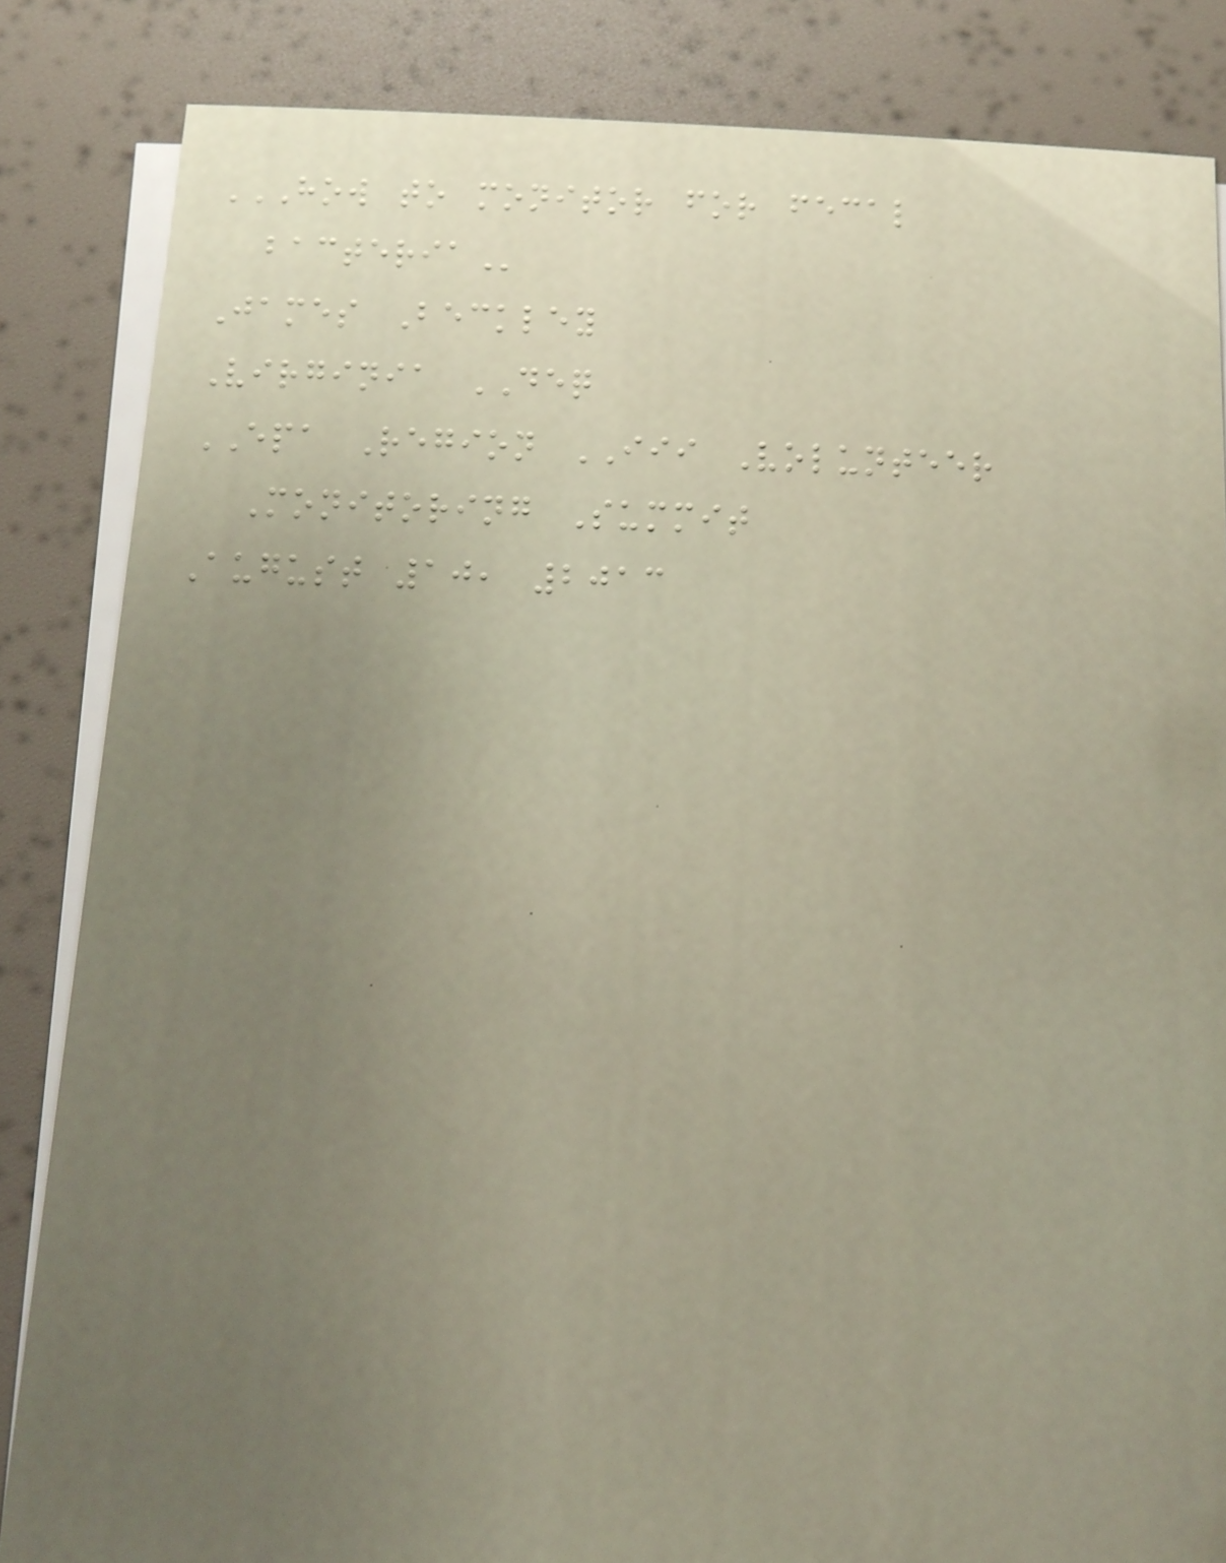HOW TO MONITOR FOR FECAL
BACTERIA
James Beckley
Virginia DEQ
EPA Region III Volunteer
Monitoring Summit
August 10, 2013
